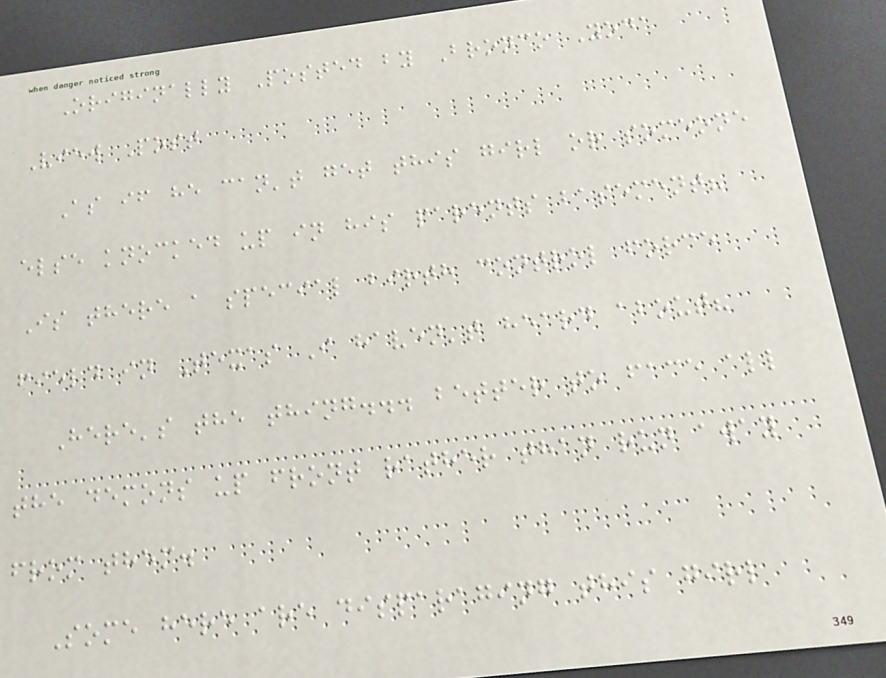Originally Posted by Bronco Yoda
View Post
As if he can't get this girl or someone
else knocked up in his parents basement?
Is there a special birth control force
field in Texas I haven't heard about?
Here's the thing... better to face all
the demons up front rather than run away
from them.
Some here are disparaging this girl
